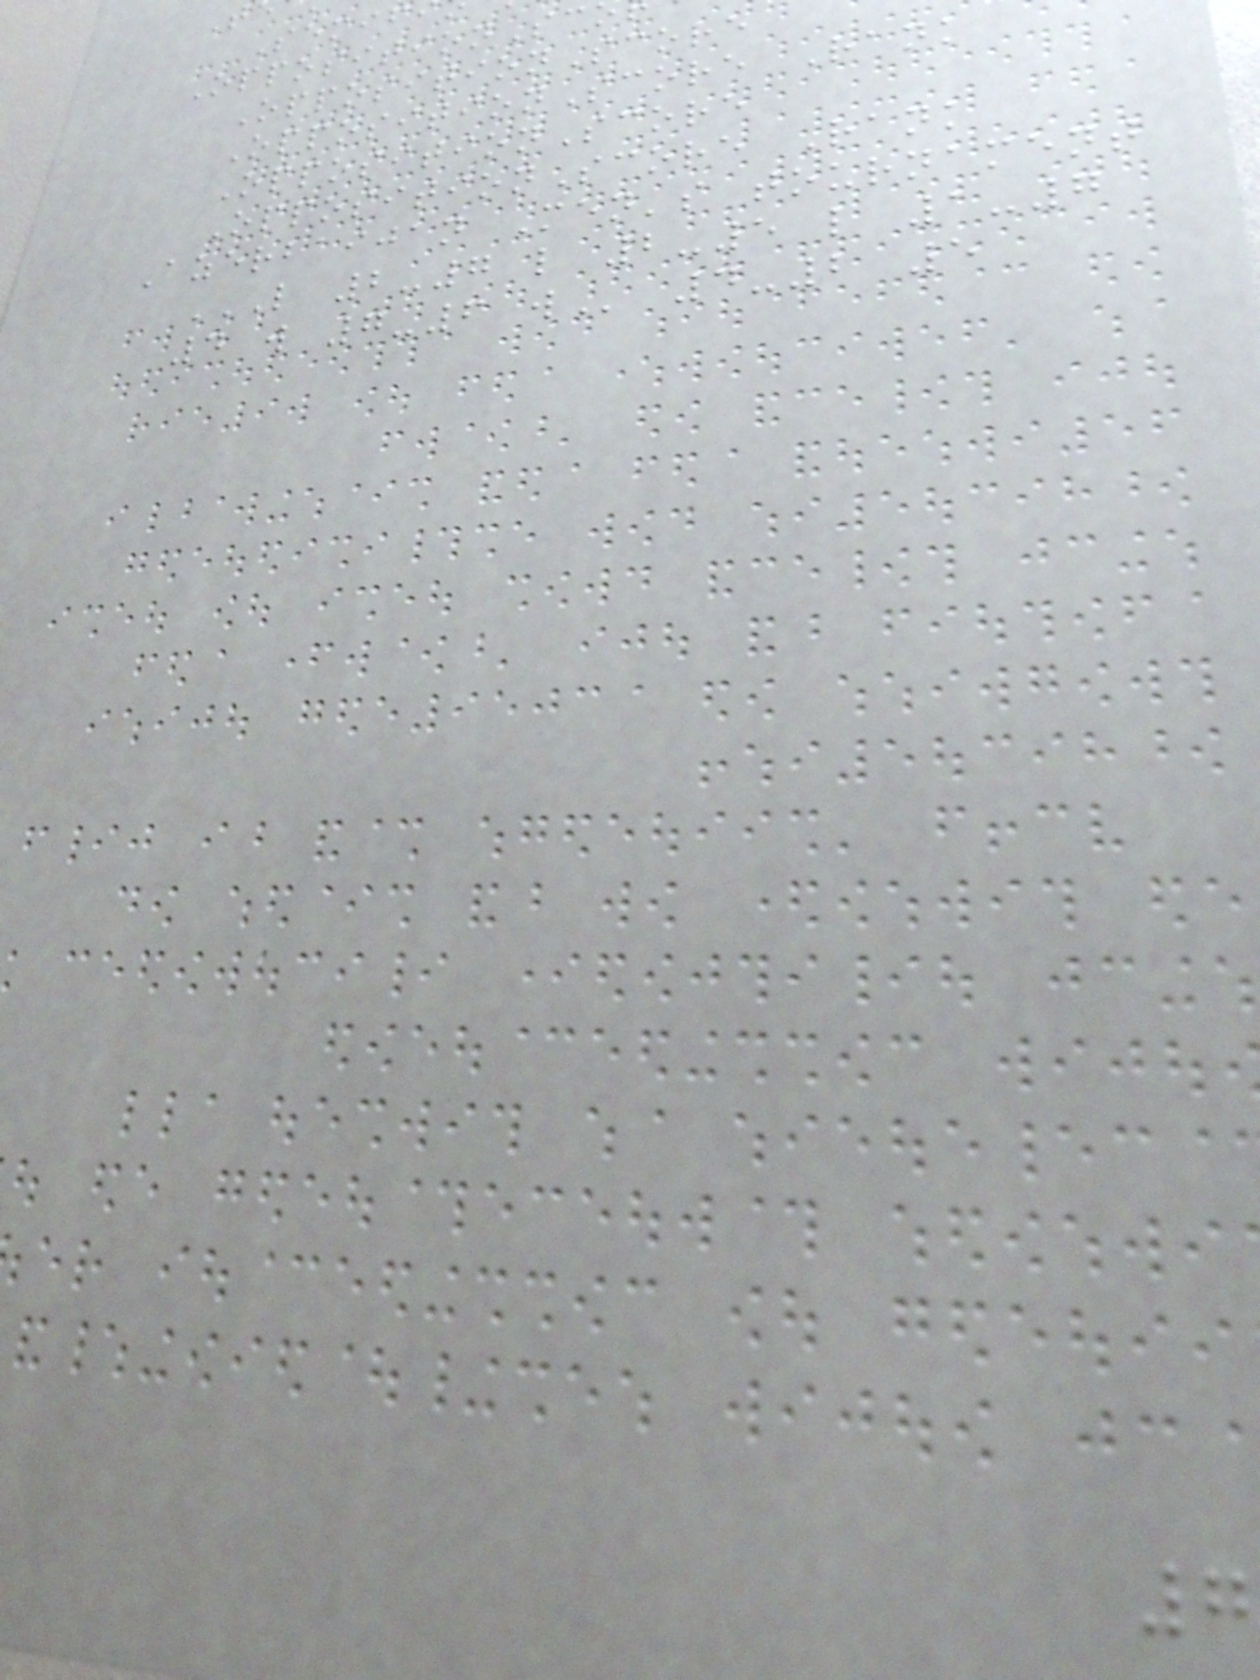OppositionSc
OppositionScore
OppositionScore Rank
OppositionScore
OppositionScore Rank
Azerbaijan Men's tournament
L 2-7 L 2-5 L 1-7
4 w 7-6
